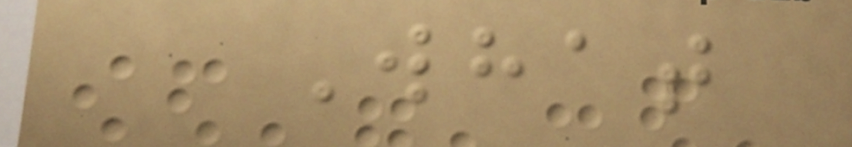What
